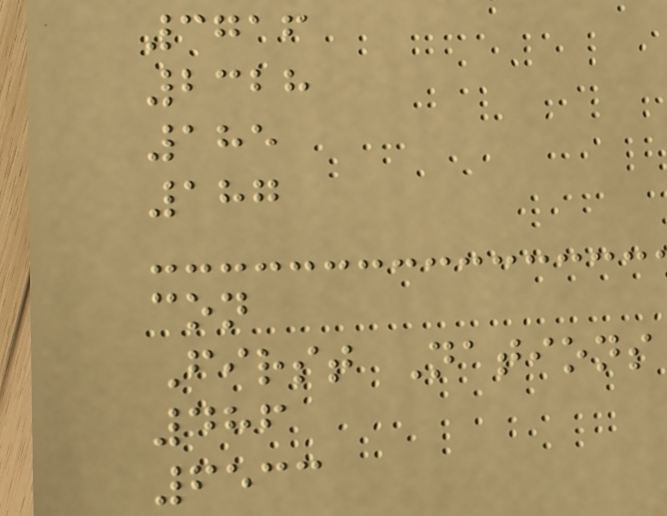3716
2328
185
187
con
First Nations
486
6533
